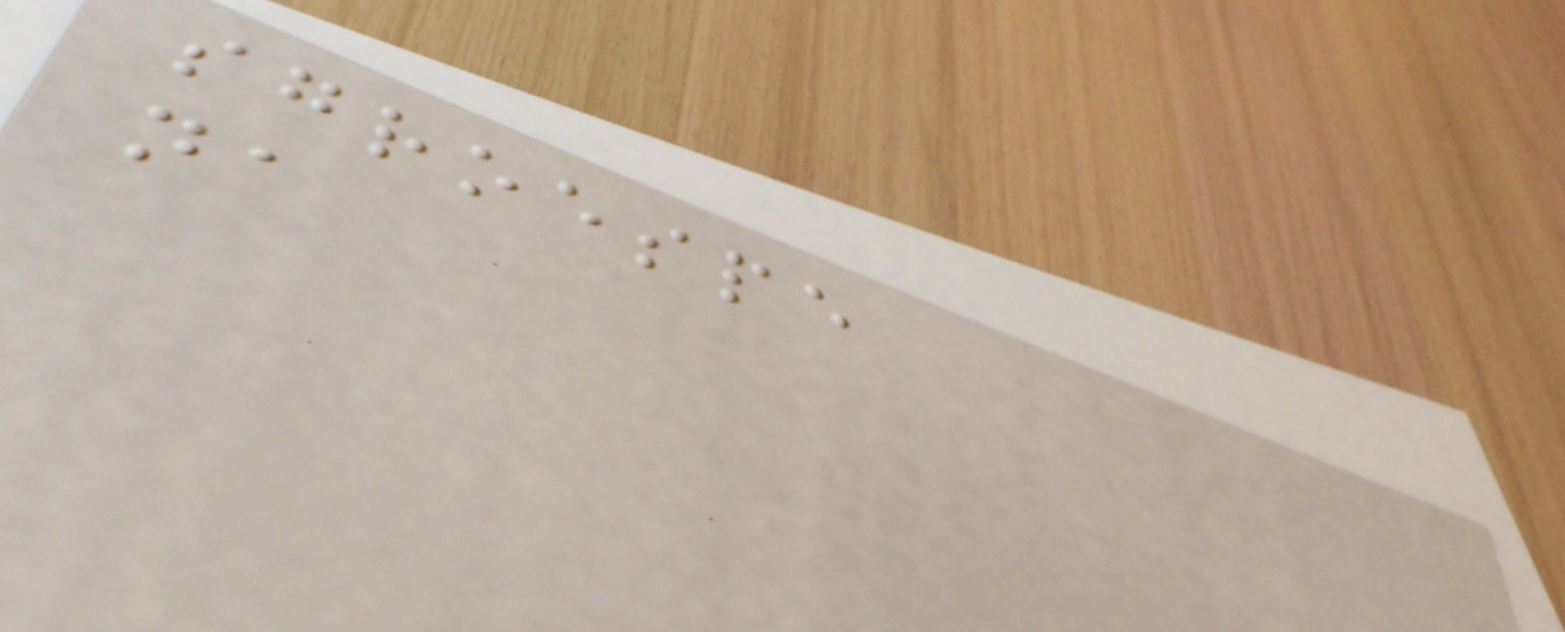sgroespe
na
